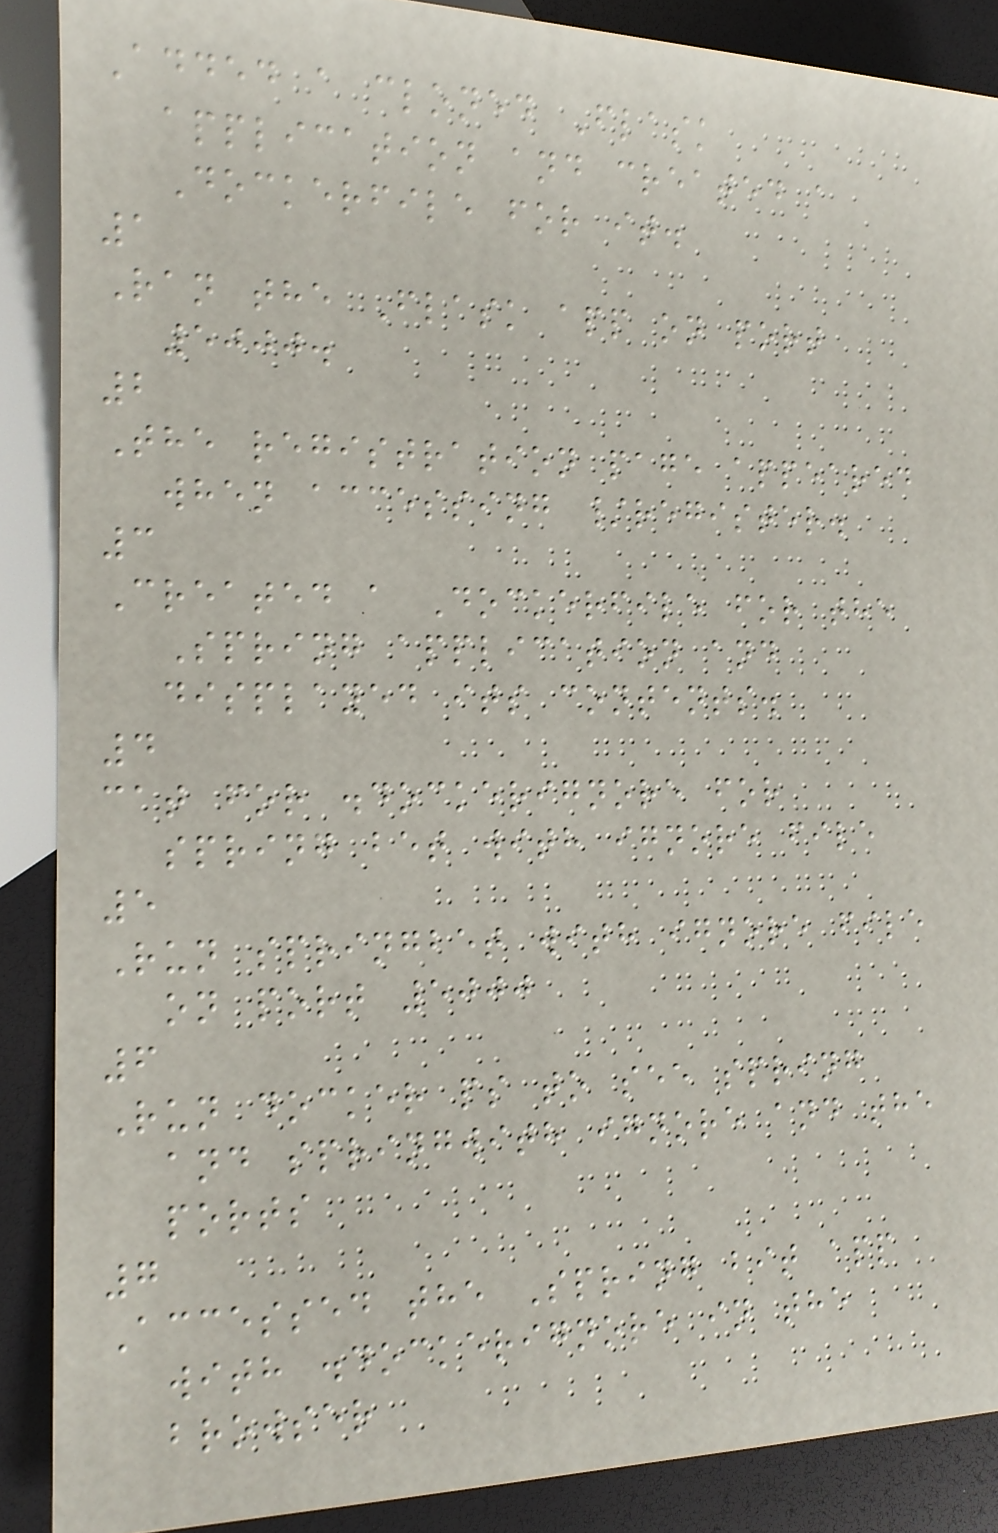Added a cloned Flask
application and created a
Dockerfile for it.
1
Ran the Flask app on port
5000.
2
The registration page appeared
when accessing /register.
3
Created a Dockerfile for the
Spring application and
displayed its contents.
4
cat for .dockerignore for
spring bet with ignore file
5
Run springbet with ignore file
on port 5000
6
Run docker ps to see spring
and springwith ignore and the
ports
7
Accessed the Spring bit app
with .dockerignore in the
browser
